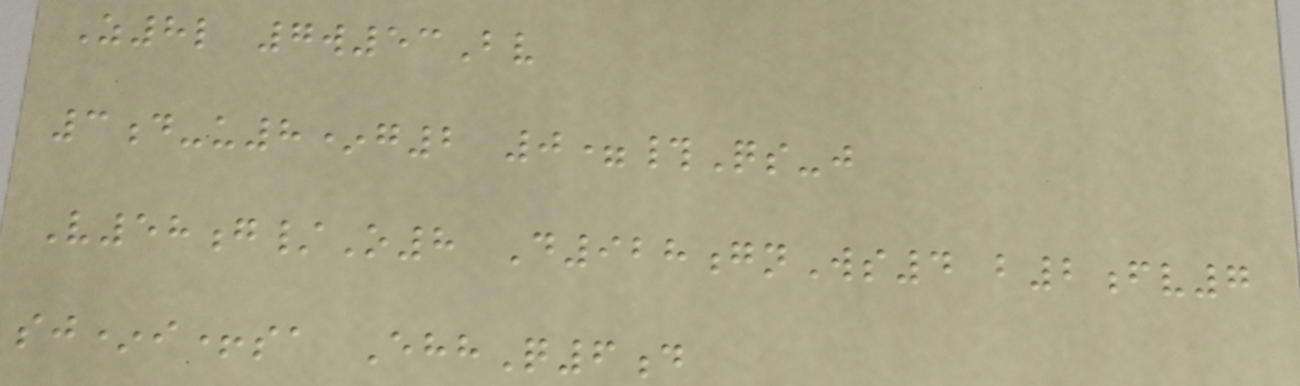Z8l 7w53Bv
3d-u8*g2 0=#Qs-j
V58g/O8 D928gnWs4 b2fv7
sj*i+sa EhhQ6d
